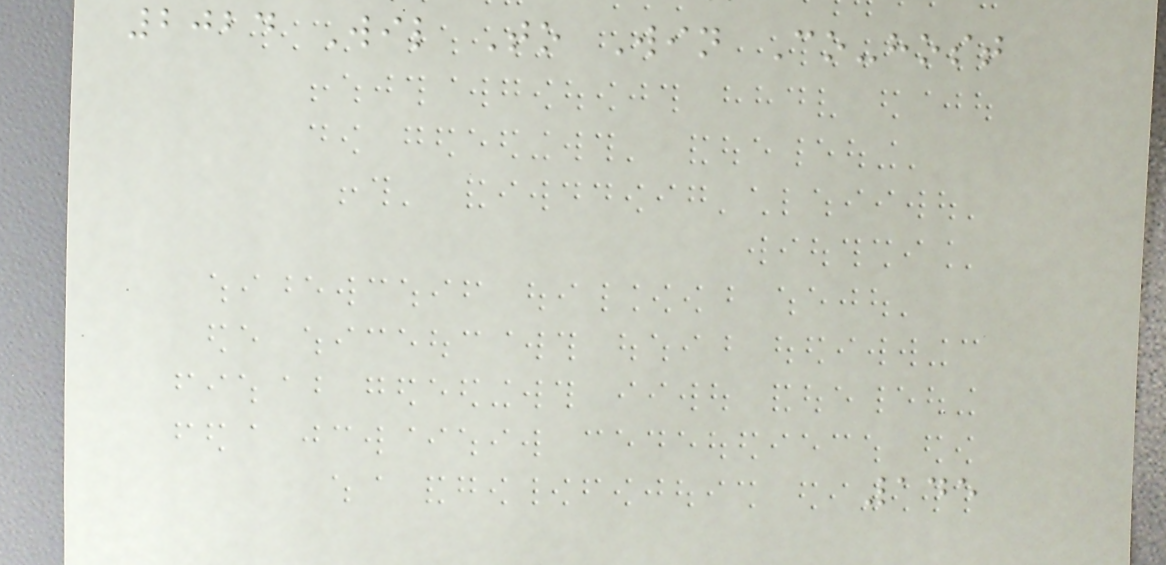2024 Wil To Win Co-host
145
